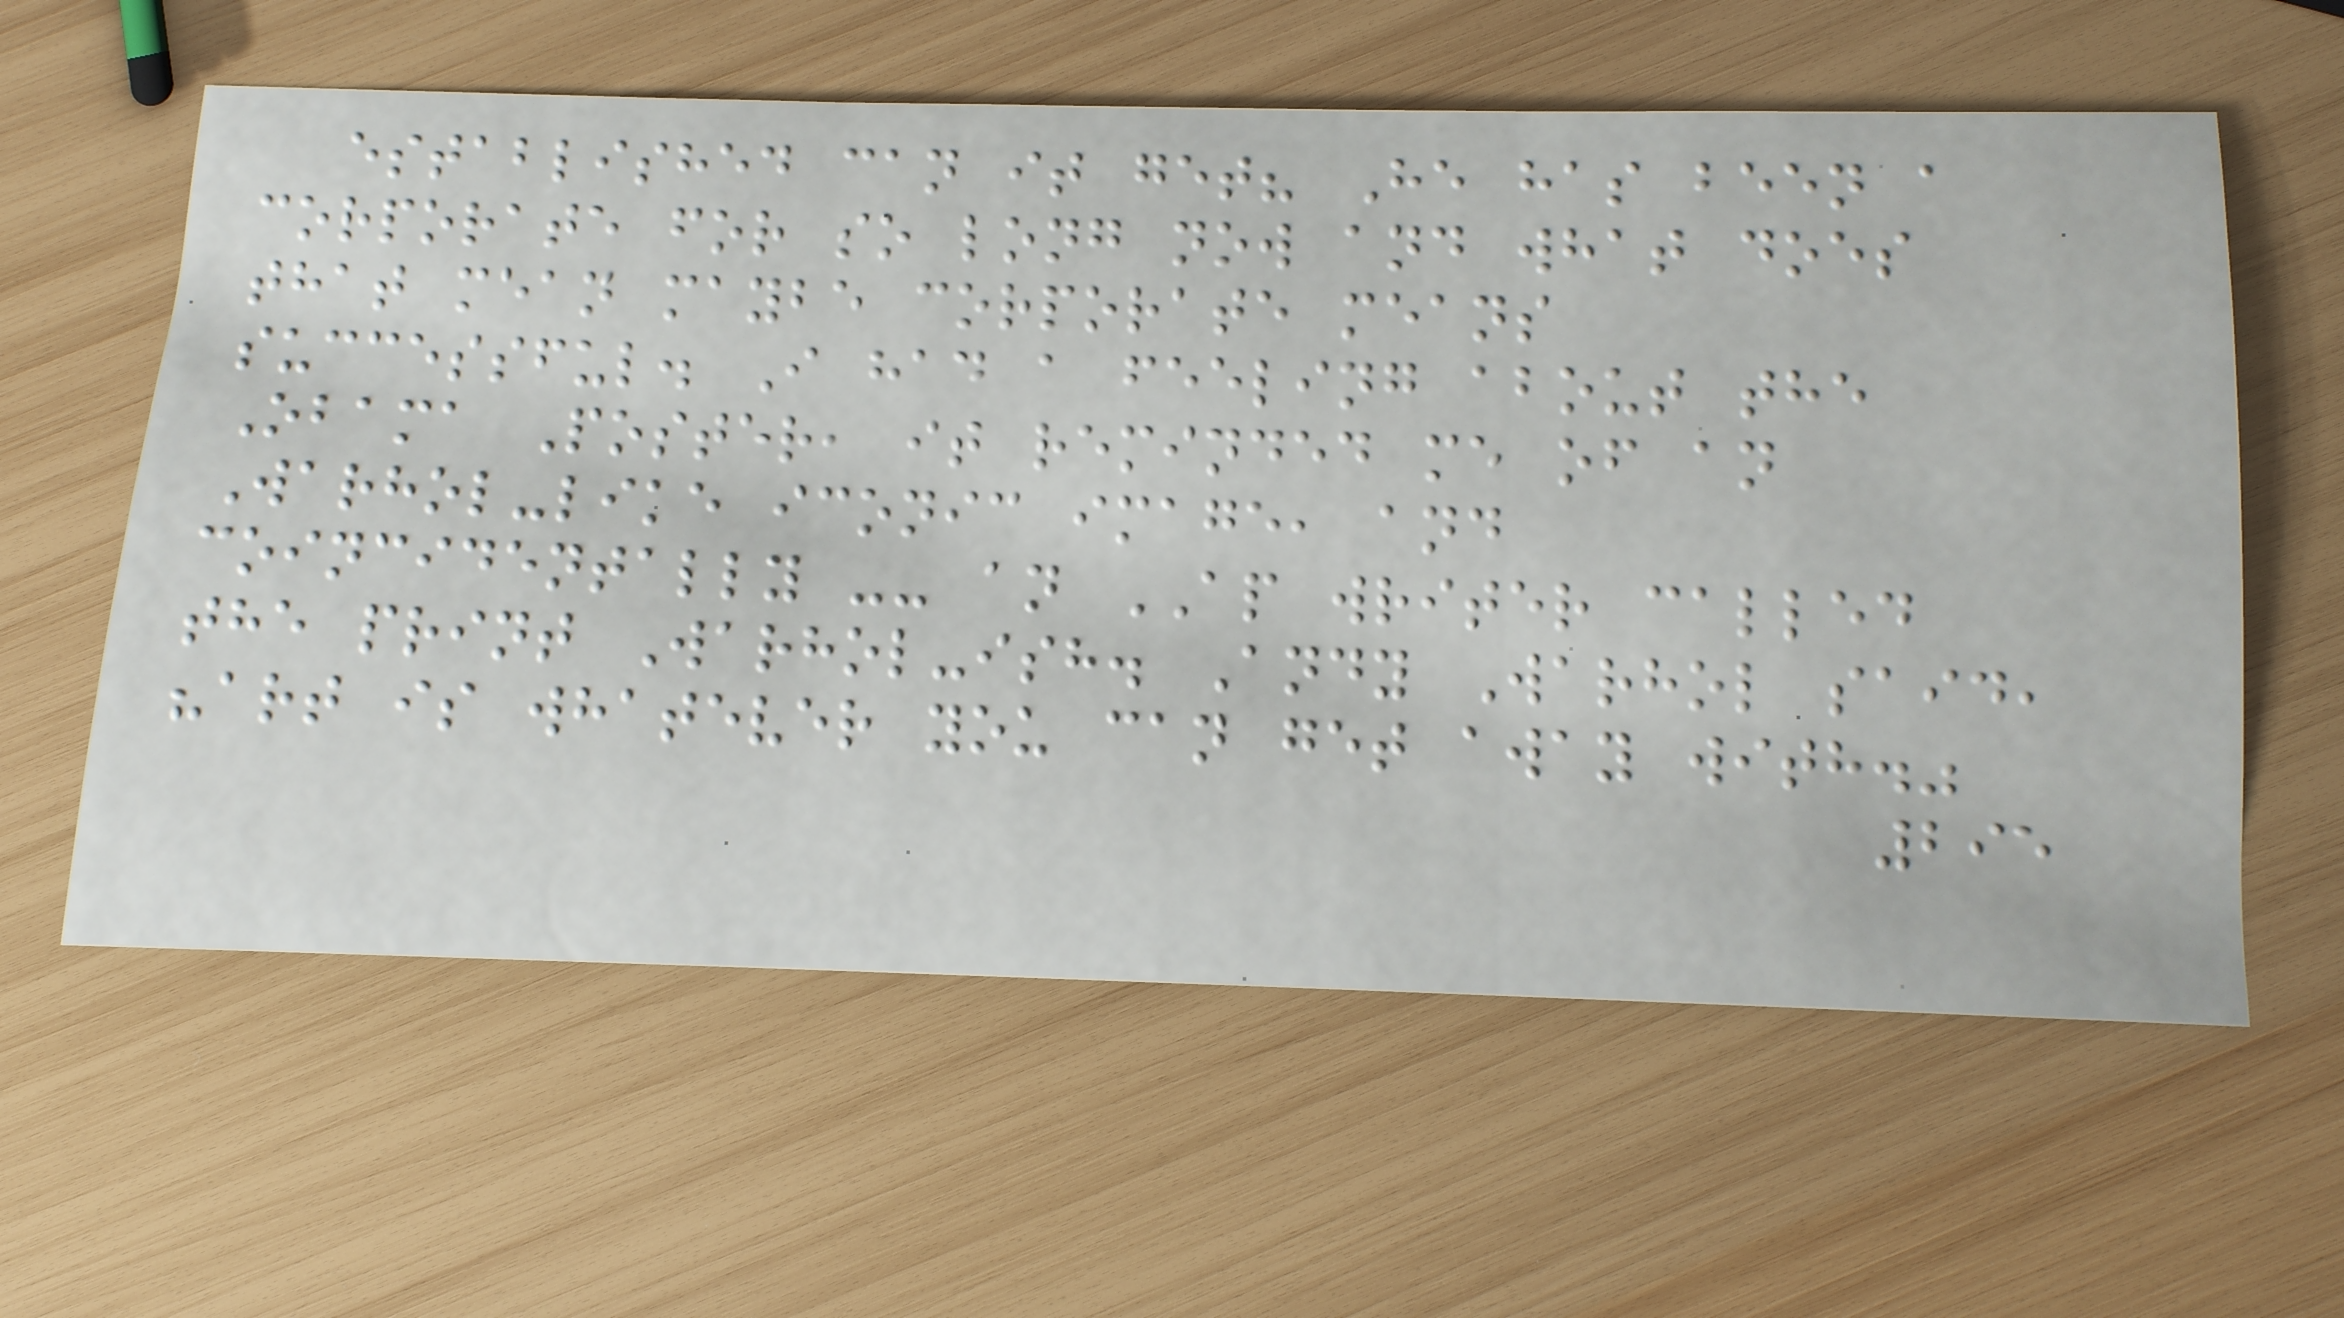established can it get? He has been a
corporate for so long now and what does
that mean maybe corporate means
successful. I had a feeling about the
Obama Poster, it reminded me of an
Warhol-like iconic image, and
coincidentally -- an AP writer called
the print Warhol-ish. Andy Warhol said,
"art is whatever you can get away with."
295
